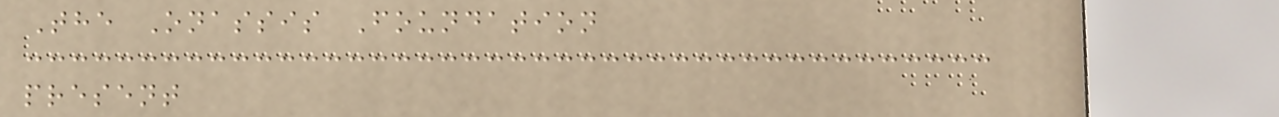The Onassis Foundation
present
